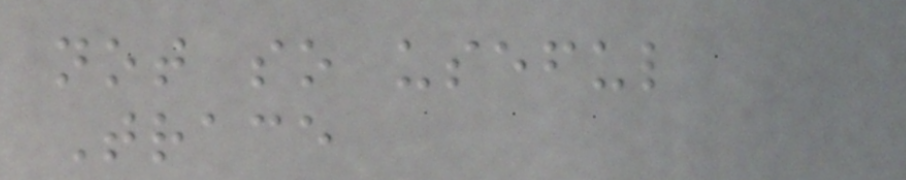not so useful
Trace
